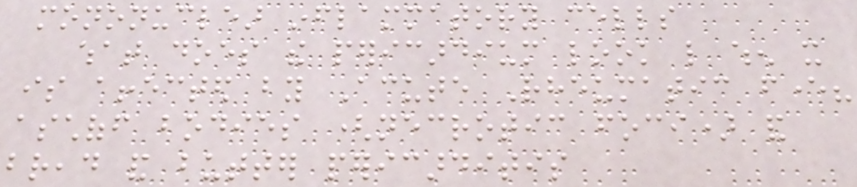mononuclear inflammatory cells
what does the pericardium look like when it
is affected by Acute Rheumatic fever?
aschoff bodies (necrotic foci) and
bread and butter pericarditis
